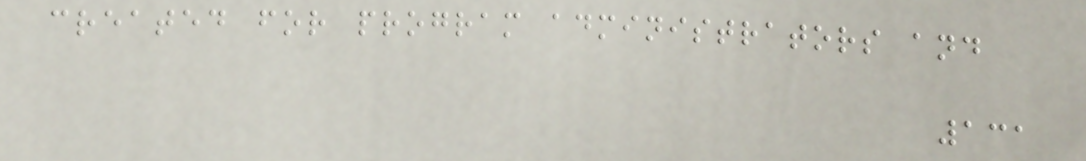created for program administrators and
131
